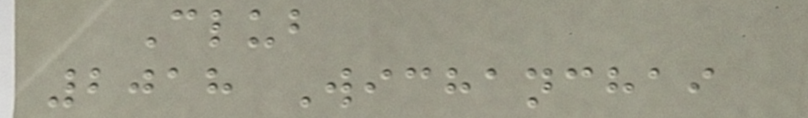Club
2018 Wichanchai
